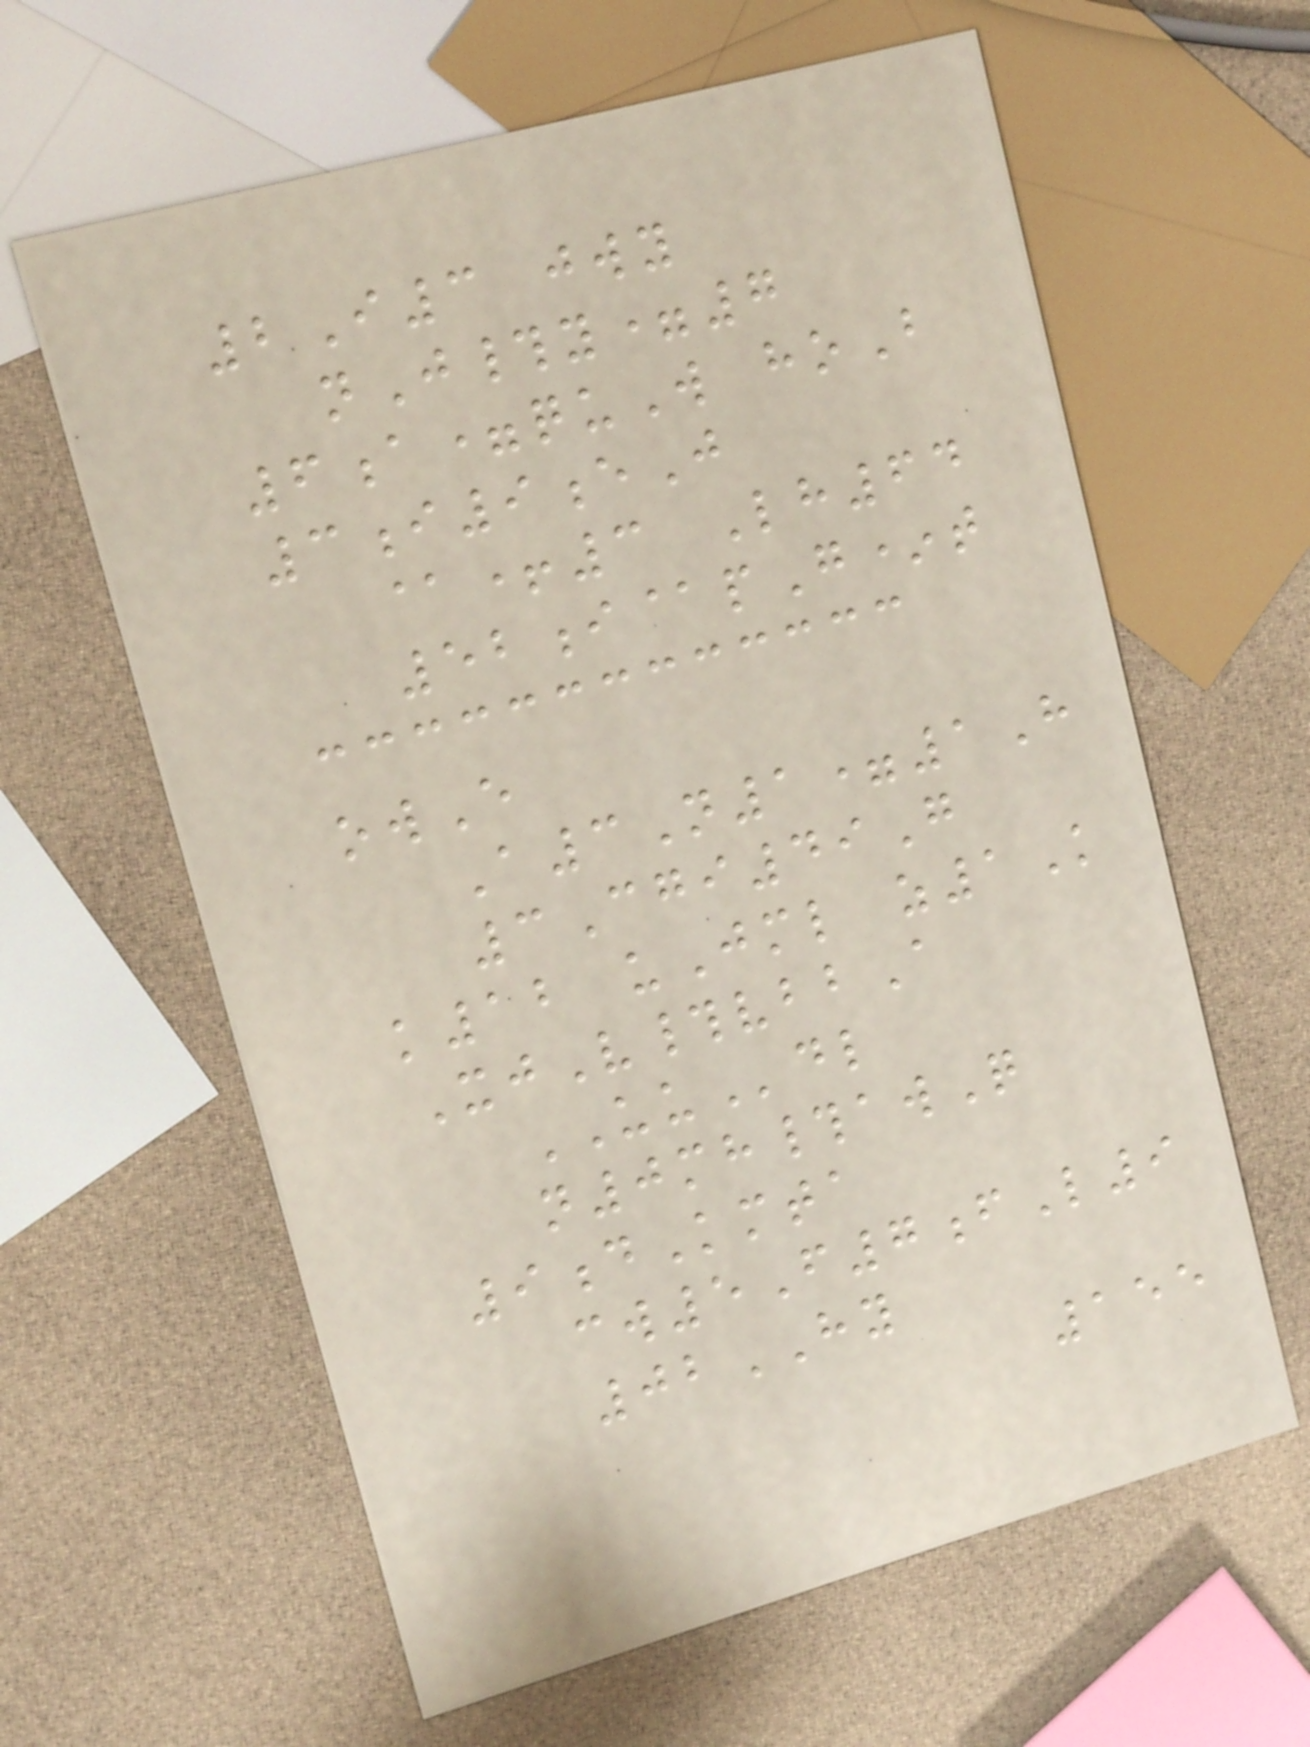2I3 jwy
nJ#y=7
6a=quW hoB
3i9eJ
@+3 Lh64
52i@pG*t
owE
A3N1=1H
3Cgi49G
k12 uJml z1K
XjV#vbbA
UUdl
n0mh#awQ
9dKmta
cw5F7fL9
02HY
155
